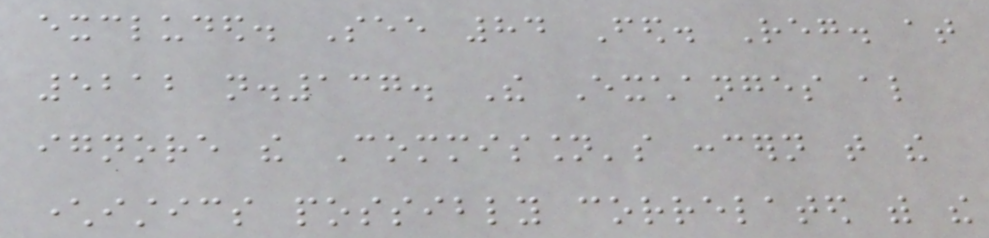excluded. See 84 Fed. Reg. at
5212 n.137. The Exchanges also
ignore the Commission's concern that the
characteristics possibly correlated with the
